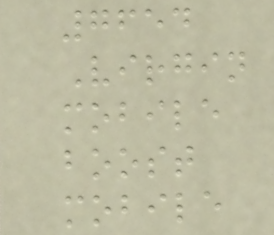7654
Virgin
mobile
boost
mobile
